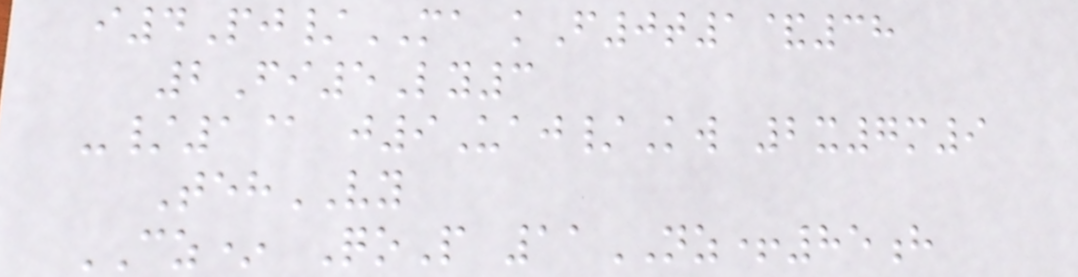i4Pj/MA kF0t1&38
2Fi5Ly3
-/1@ j9Uaj/Kw 2x7m9
TehVY
CZ* QoP 11NZ+85h
